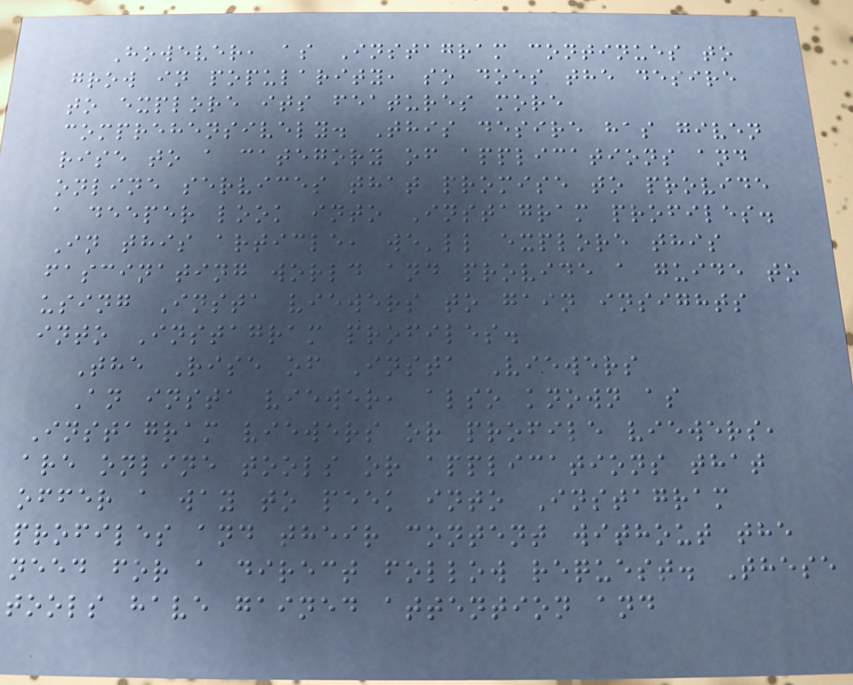However, as Instagram continues to
grow in popularity, so does the desire
to explore its features more
comprehensively. This desire has given
rise to a category of applications and
online services that promise to provide
a deeper look into Instagram profiles.
In this article, we'll explore this
fascinating world and provide a guide to
using Insta viewers to gain insights
into Instagram profiles.
The Rise of Insta Viewers
An insta viewer, also known as
Instagram viewers or profile viewers,
are online tools or applications that
offer a way to peek into Instagram
profiles and their content without the
need for a direct follow request. These
tools have gained attention and
